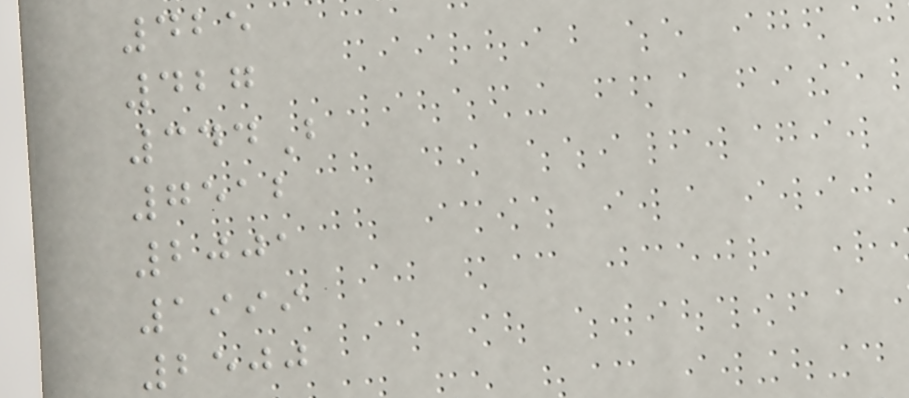425
427
344B
7512
2001
1999
2500
